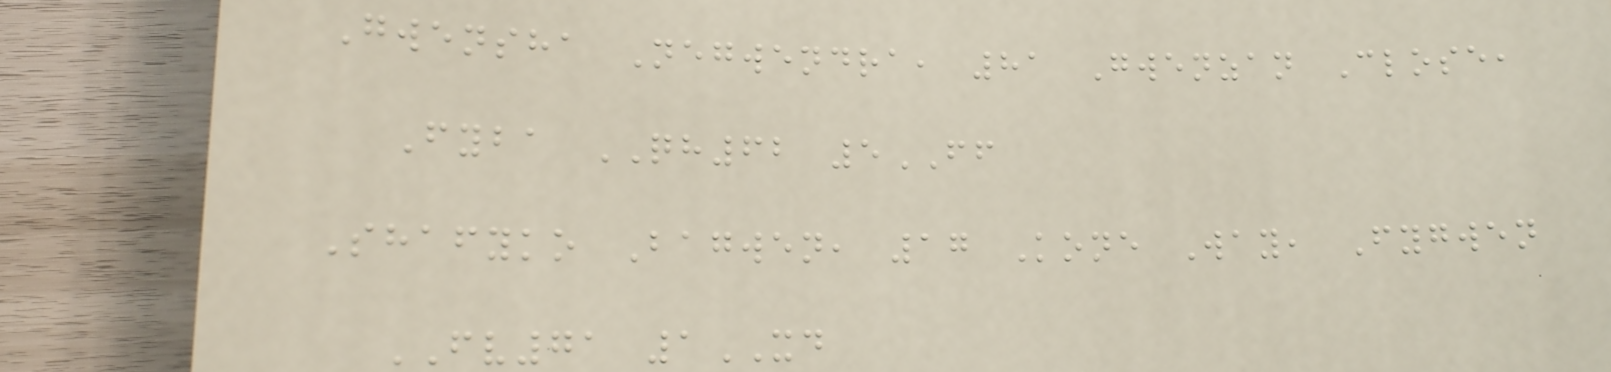Gwensha Negwendra, 81 Gwenzan Close,
Fyba QH62 5FF
Shafyko Bagwen, 17 Kone Way, Fygwen
FV71 1XD
